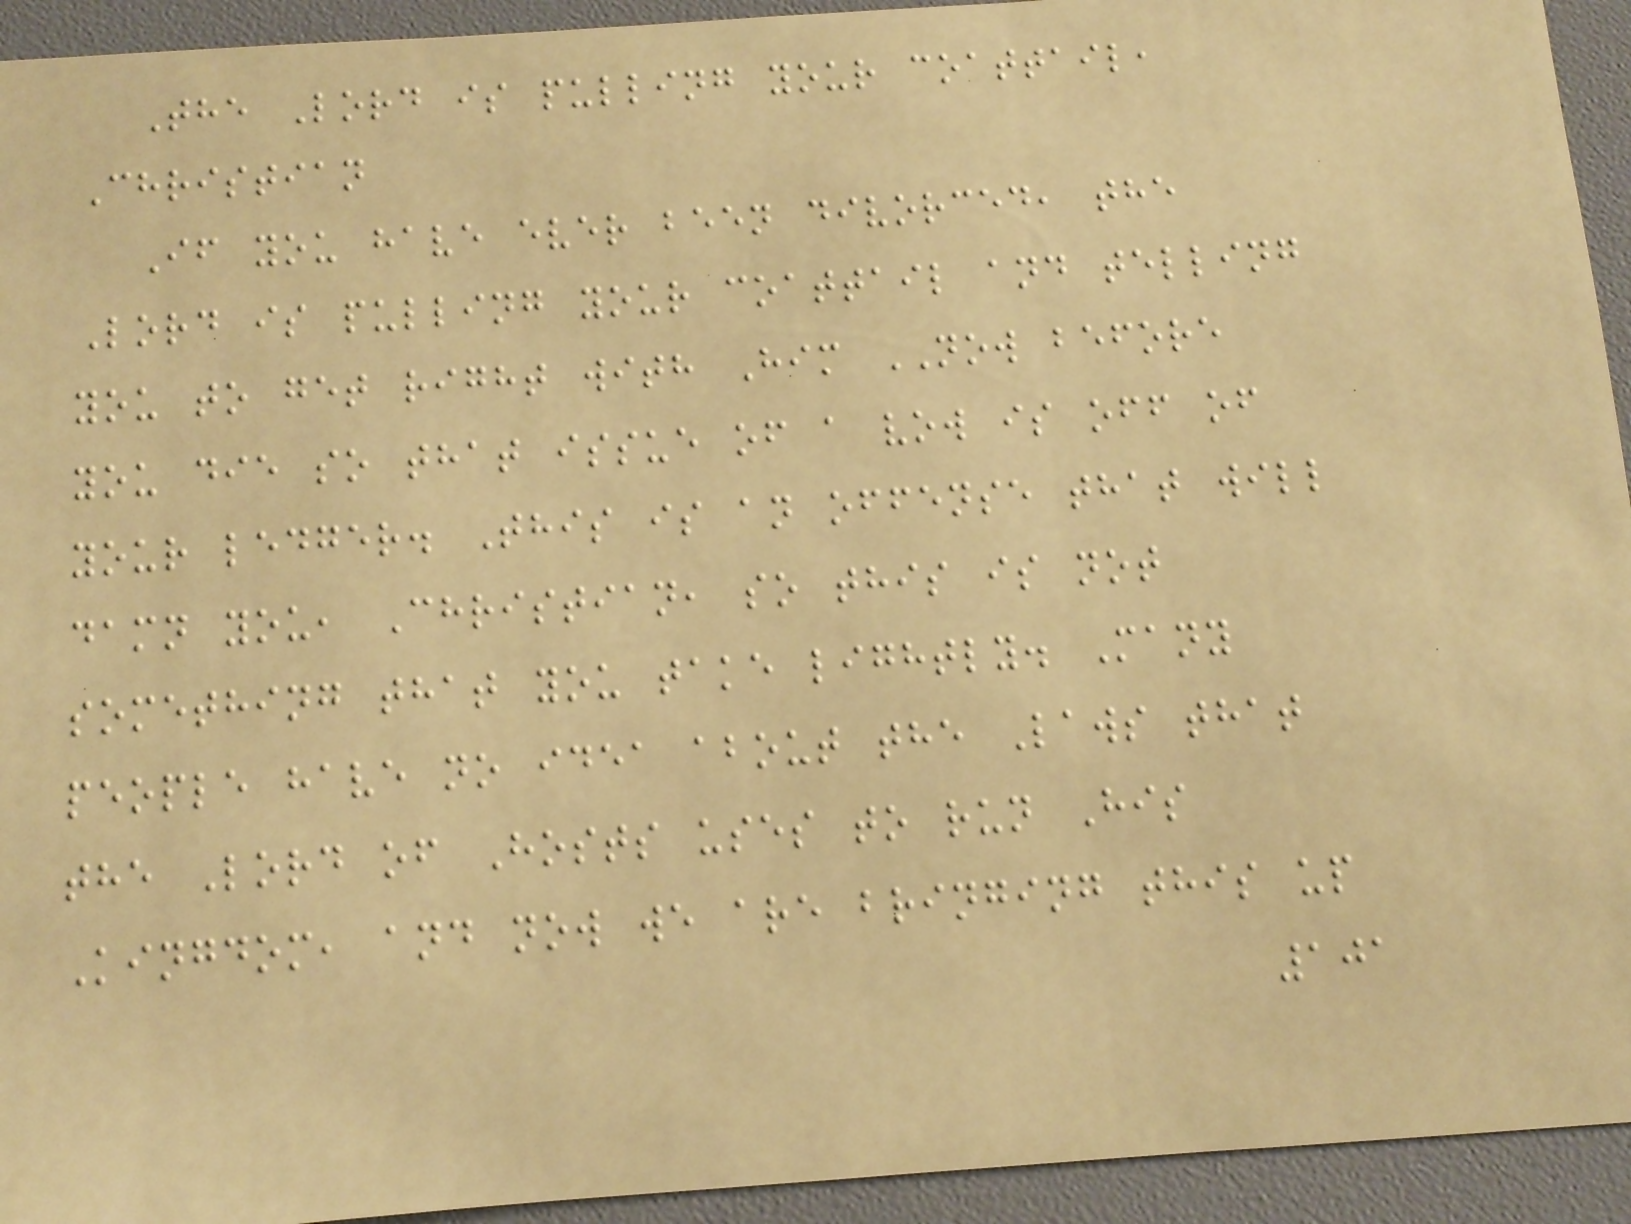The Lord is pulling your coattail,
Christian
If you have ever been divorced, the
Lord is pulling your coattail and telling
you to get right with Him NOW before
you die so that issue of a vow is off of
your ledger. This is an offense that will
damn you, Christian, so this is not
something that you take lightly. Many
people have no idea about the Laws that
the Lord of Hosts uses to run His
Kingdom, and now we are bringing this up
101
